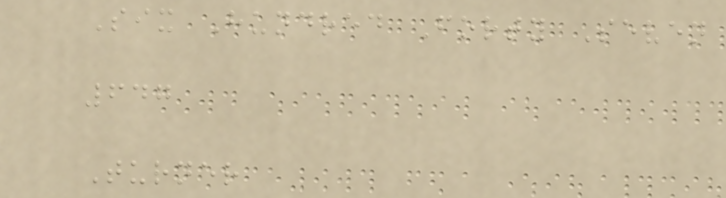Six Hundred Forty Seven
647
Turner
